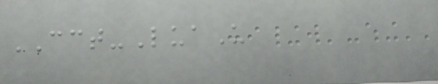CCT-LuaU
